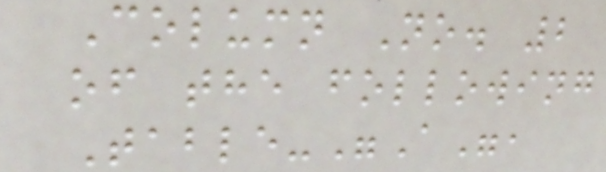Column No. 2
of the following
Table-"A",
